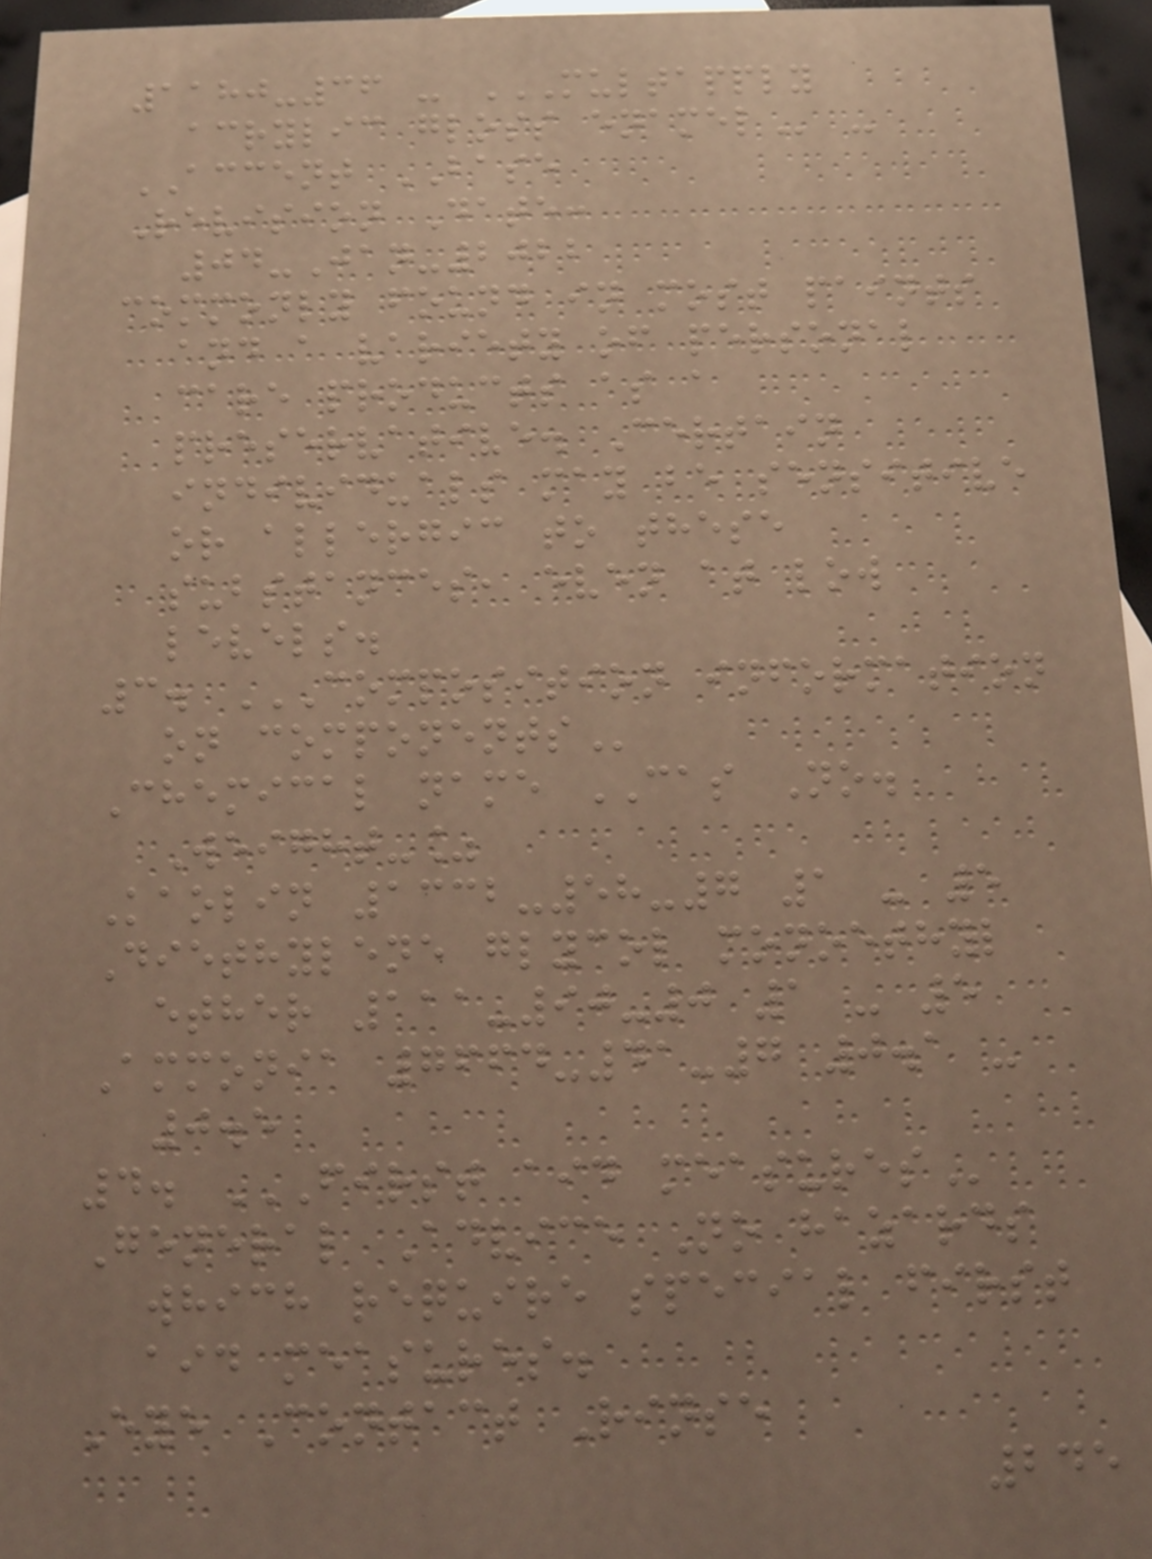1180-36 - MULTAPPLY
ACRYLIC GLOSS ENAMEL -
ACCENT BASE
Revision Date:
04-Jan-2022
commonly found in most paints
and a variety of personal
care products as a
preservative. Certain
individuals may be sensitive
or allergic to these
substances, even at low
levels.
3. COMPOSITION INFORMATION
ON COMPONENTS
Chemical name CAS No.
Weight-%
Kaolin 1332-58-7 1 - 5
Diethylene glycol monoethyl
ether 111-90-0 1 - 5
Ammonia 7664-41-7 0.1 -
0.5
4. FIRST AID MEASURES
General Advice No hazards
which require special first
aid measures.
Eye Contact Rinse
245
